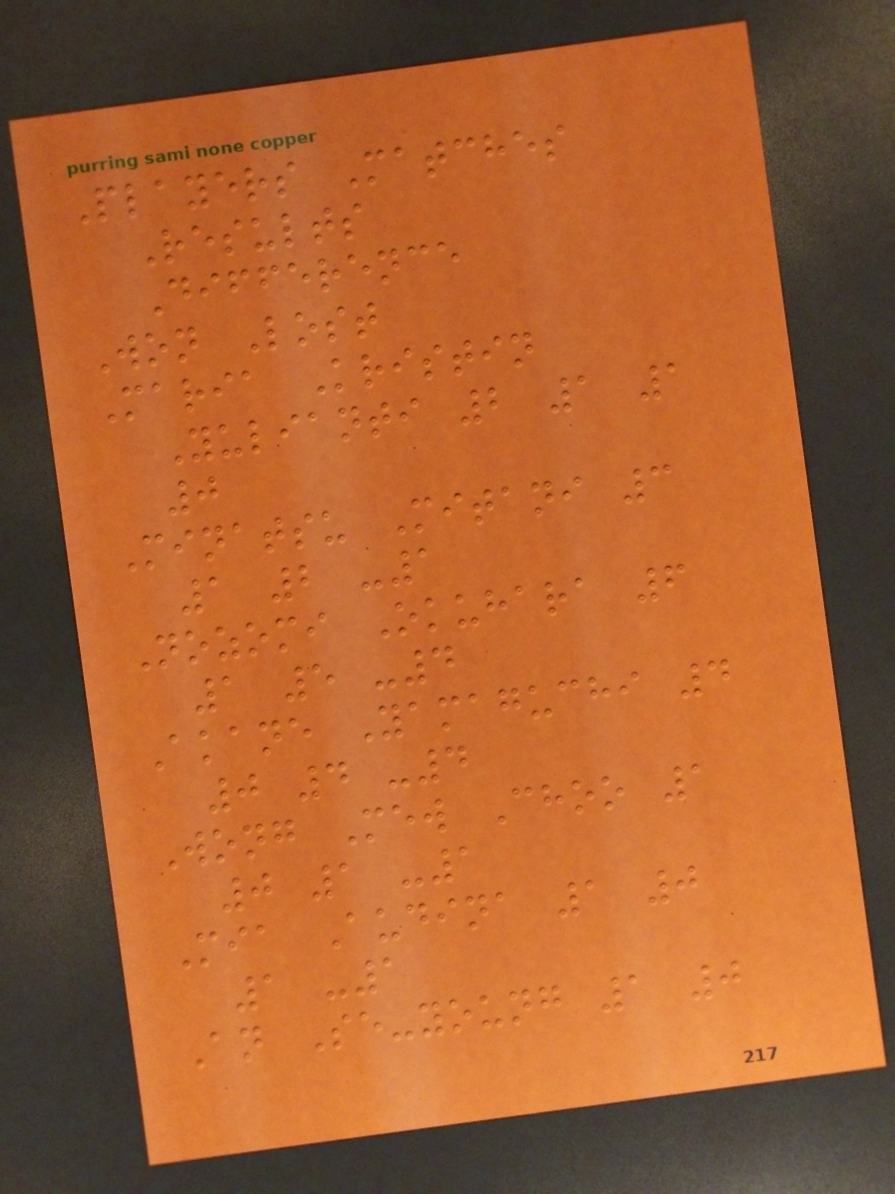Players Matches
Results
Difference
Won Lost
Maria Kristin
Yulianti 2 1 1
0
Minatsu Mitani 3
1 2 -1
Nozomi Okuhara 6
1 5 -4
Akane Yamaguchi 4
0 4 -4
Wong Mew Choo 1
0 1 -1
Mia Audina 1 0
1 -1
An Se-young 1 0
